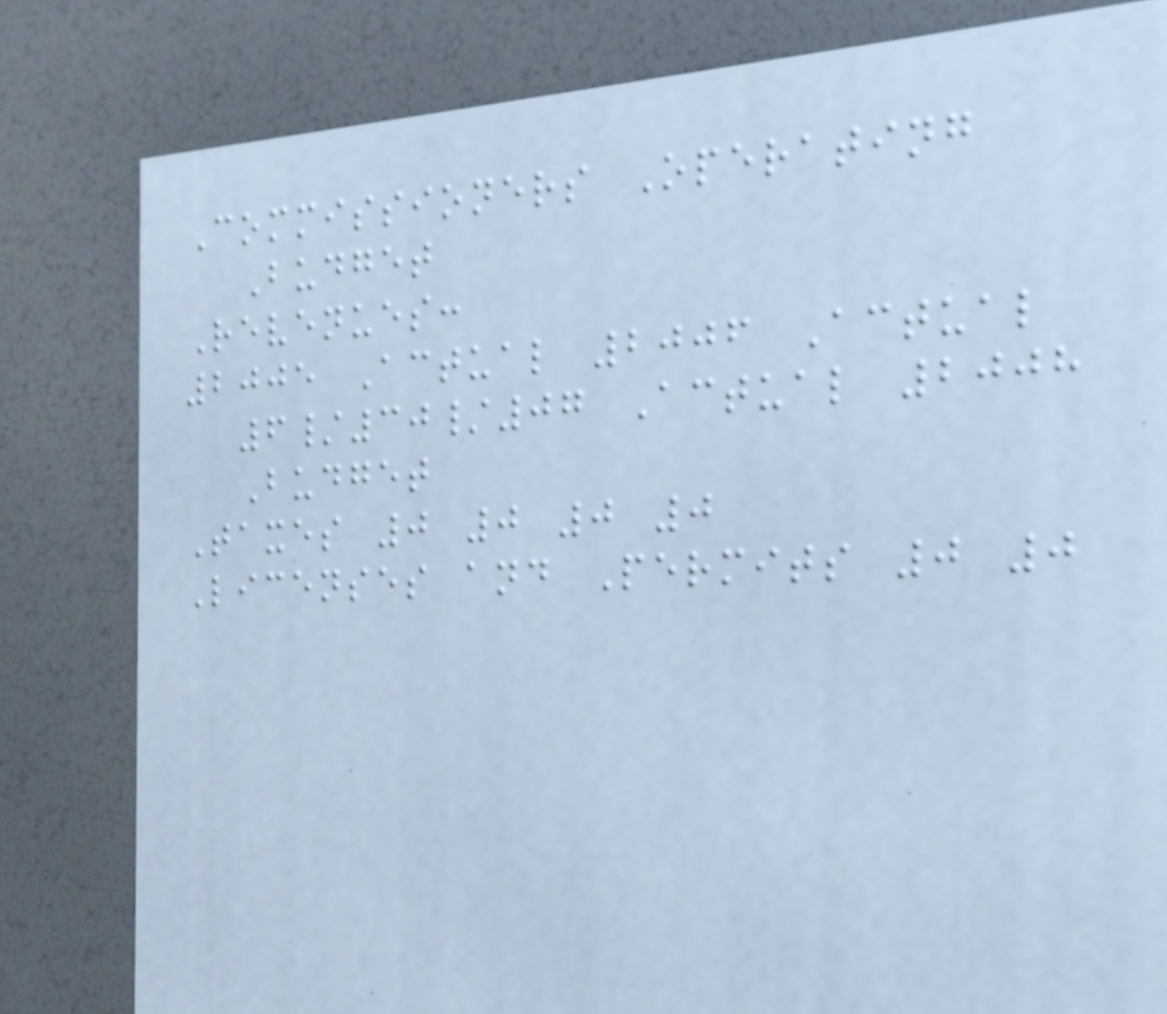Commissioners Operating
Budget
Revenues:
2005 Actual 2006 Actual
6/30/07 Actual 2008
Budget
Taxes 0 0 0 0
Licenses and Permits 0 0
